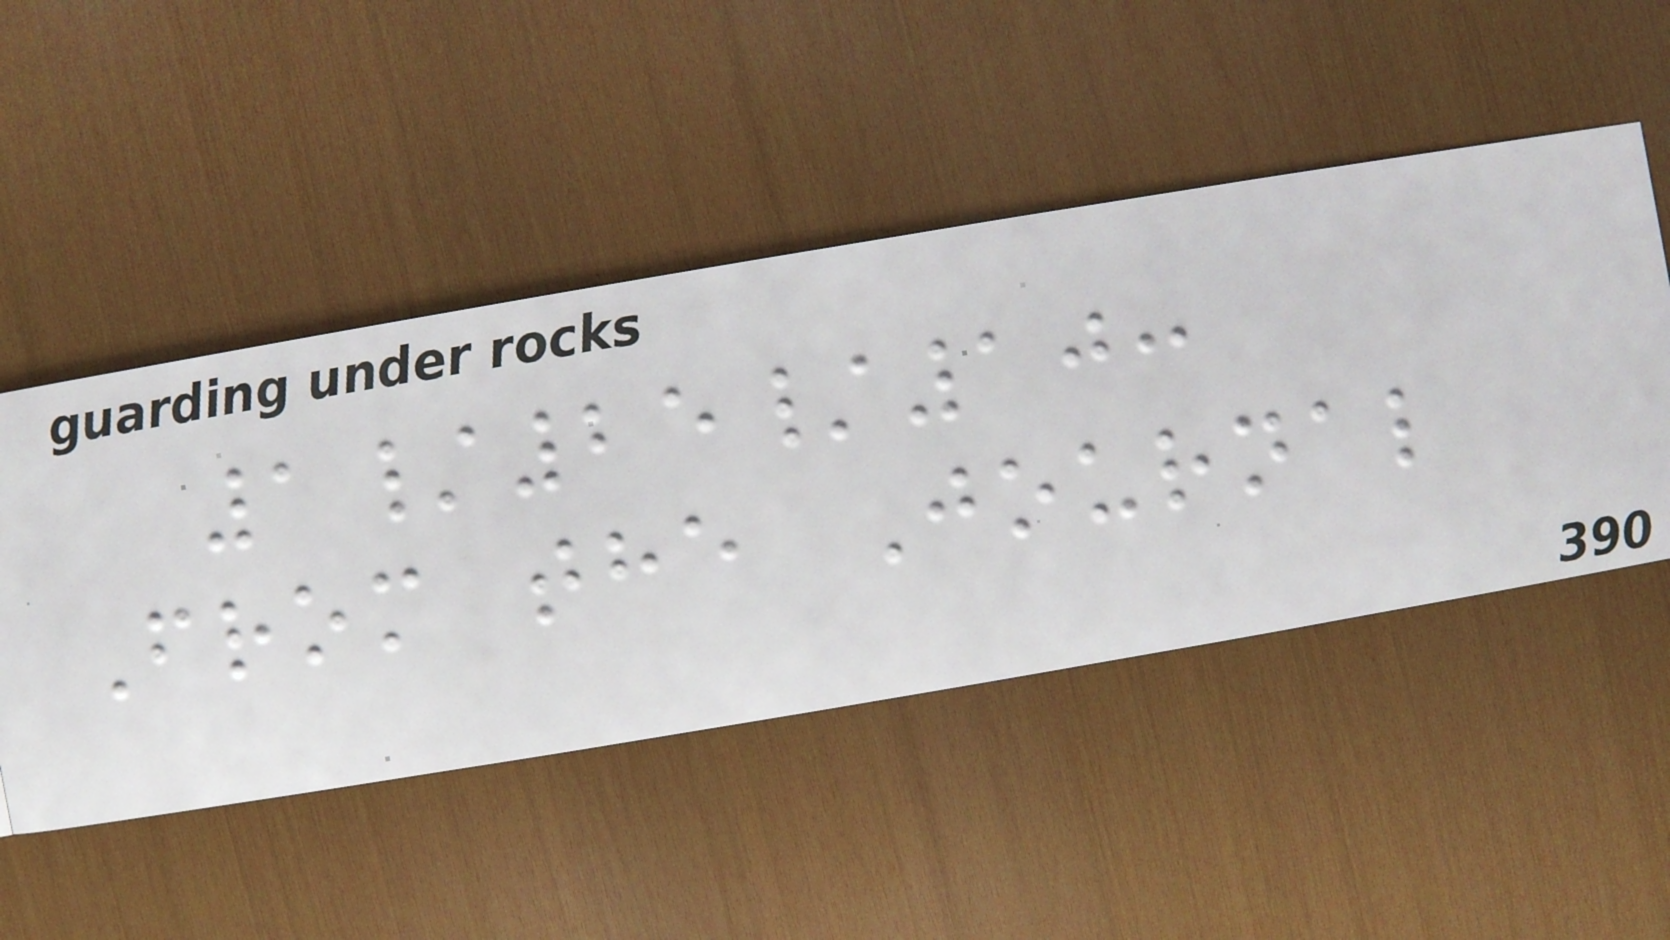1/25/10:
From the Journal
